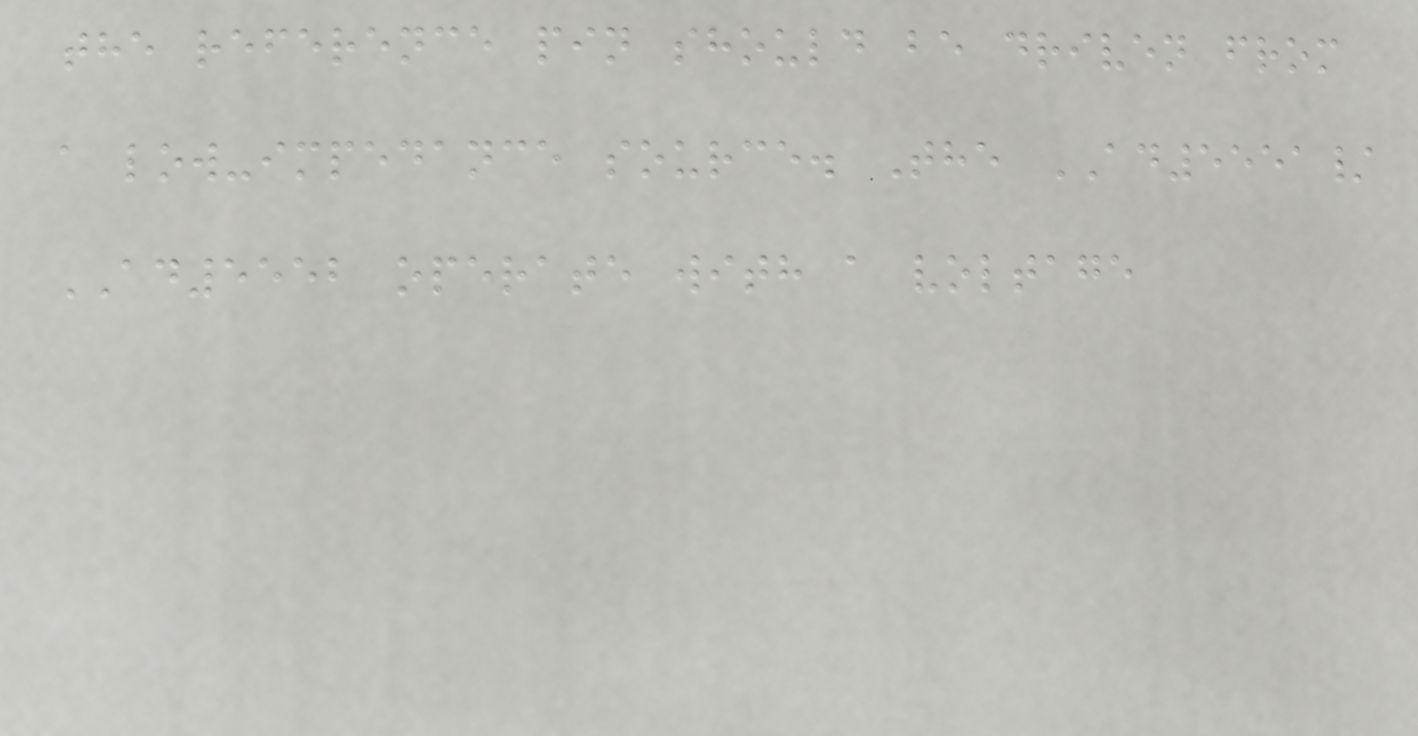the reference pin should be driven from
a low-impedance source. The AD5551/
AD5552 operate with a voltage
